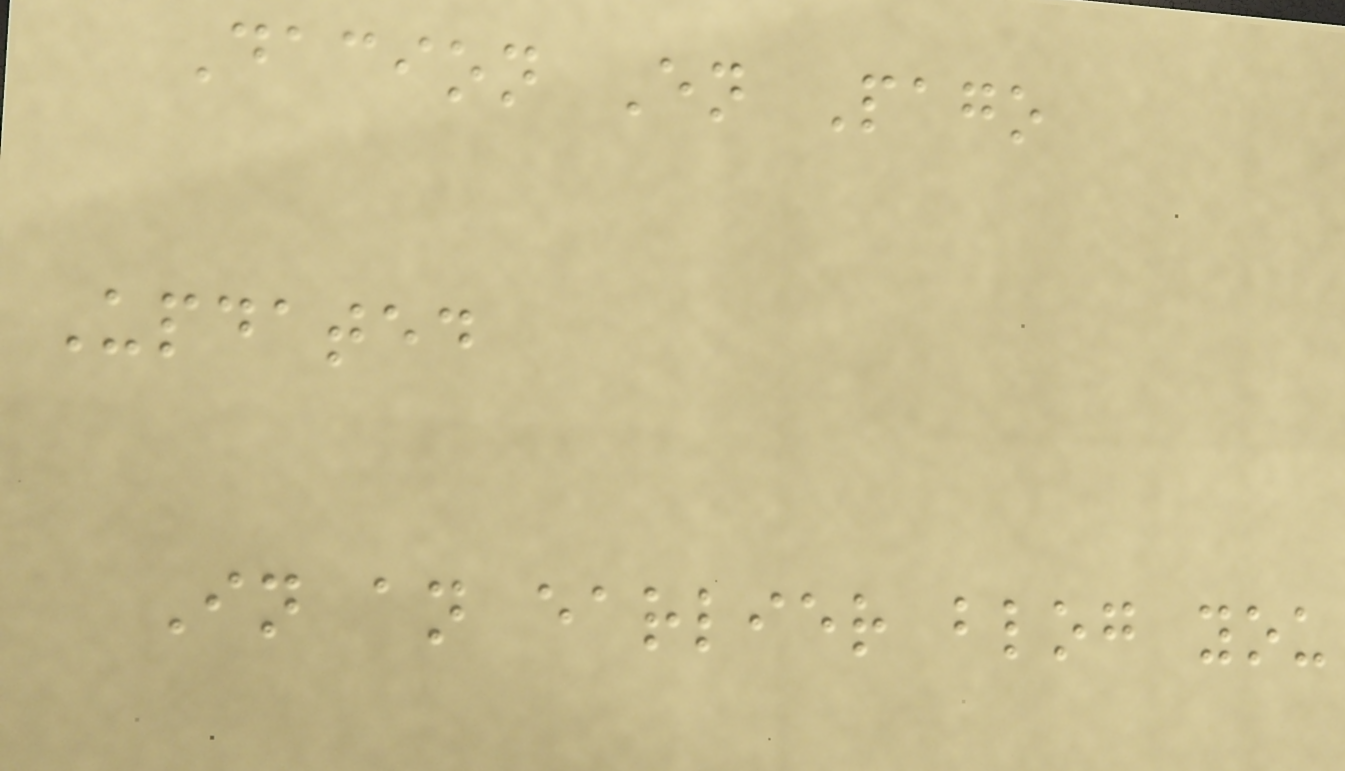Dacion En Pago
Updated
In an earlier blog you
